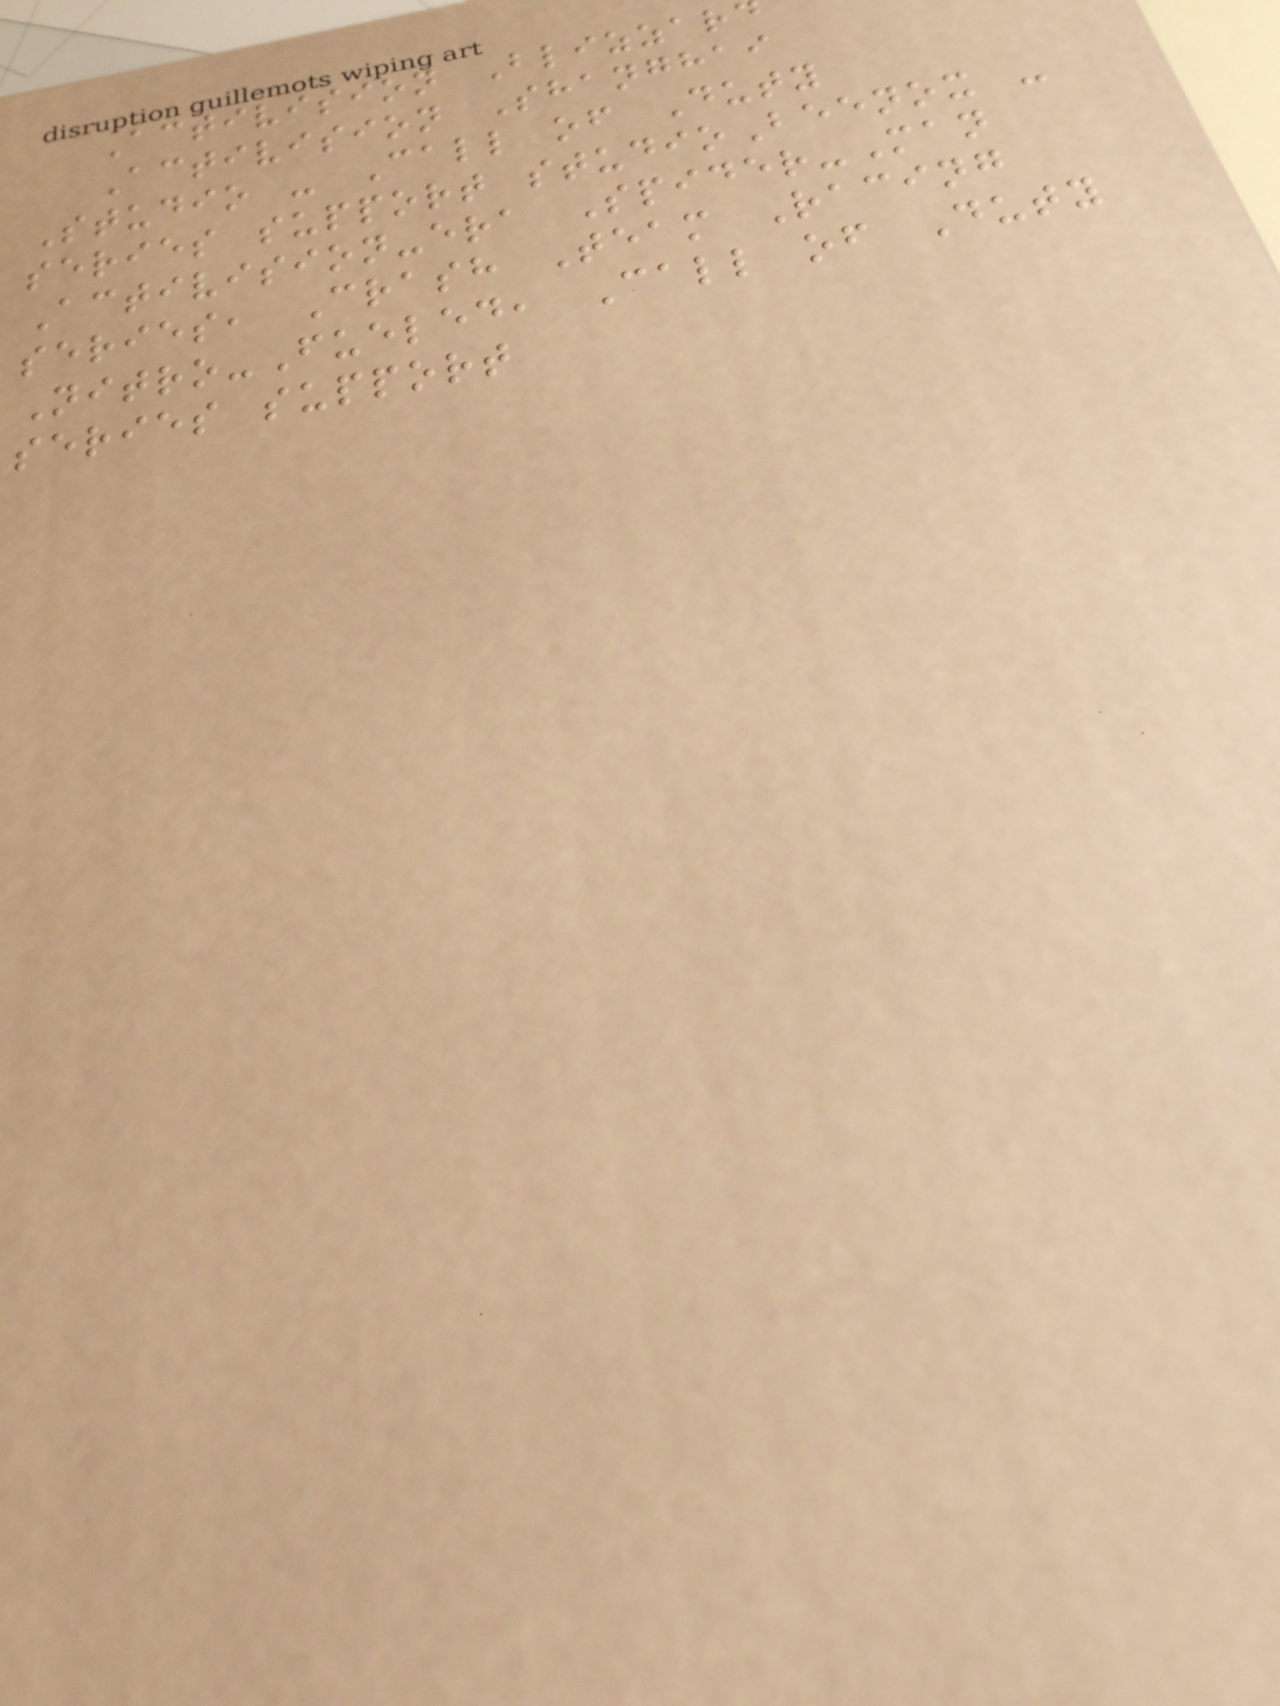Activision Blizzar
Activision Shanghai
Studio - Call of Duty
series support studioBeenox -
Activision-era Spider-Man
series, Crash Team Racing
Nitro-Fueled, Call of Duty
series support
